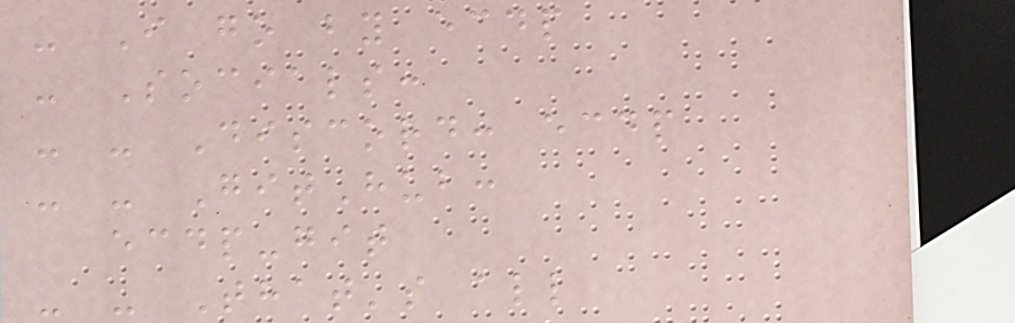- I go by ecdp
- Socials:
- - Discord: ecdp
- - GitHub:
ecdp-git
- - That's all
